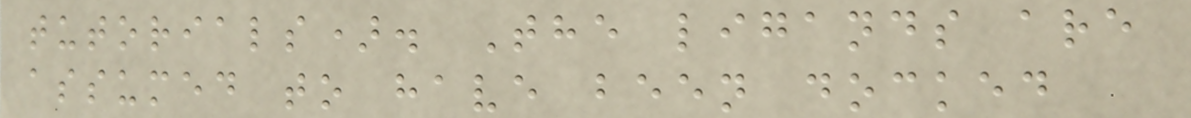tutorials). The ligands are
assumed to have been docked
